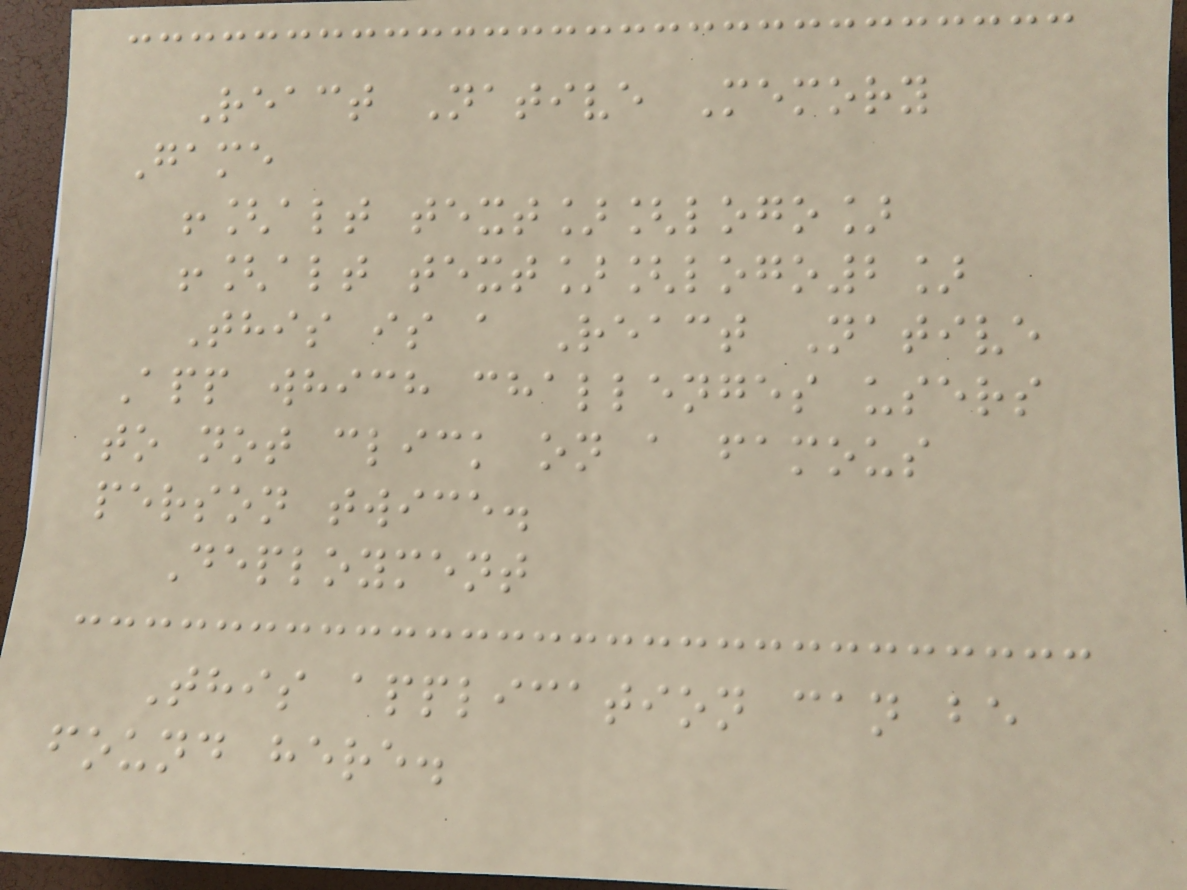React Native Memory
Game
![alt text][logo]
![alt text][logo2]
This is a React Native
App which challenges users
to not click on a famous
person twice.
Deployment
This application can be
found here.
